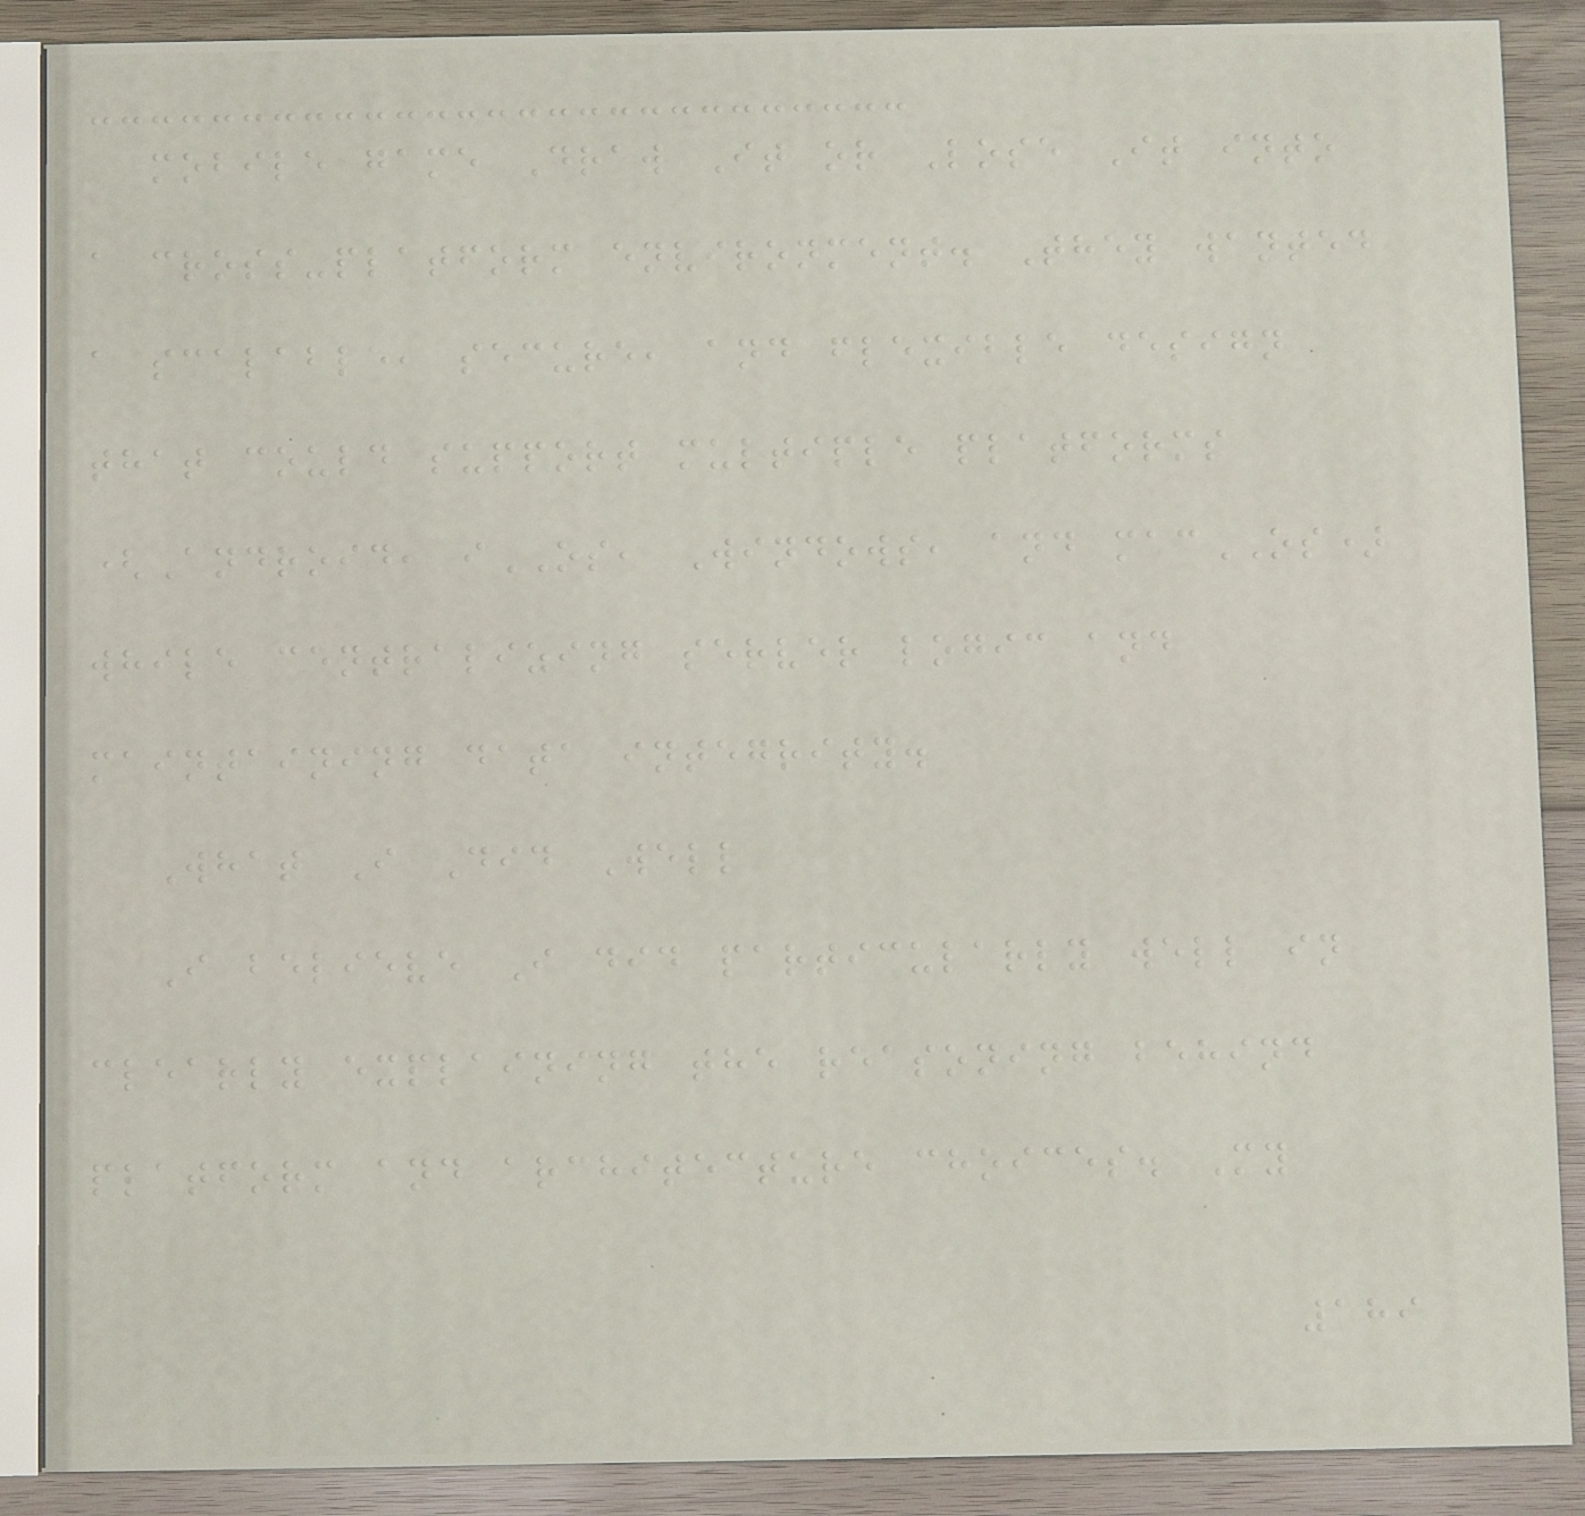mobile game Draw It or Lose It into
a cross-platform environment. They wanted
a scalable, secure, and flexible design
that could support multiple platforms
(Android, iOS, Windows, and macOS)
while centralizing server logic and
maintaining data integrity.
What I Did Well
I believe I did particularly well in
clearly explaining the reasoning behind
platform and architecture choices. My
189
